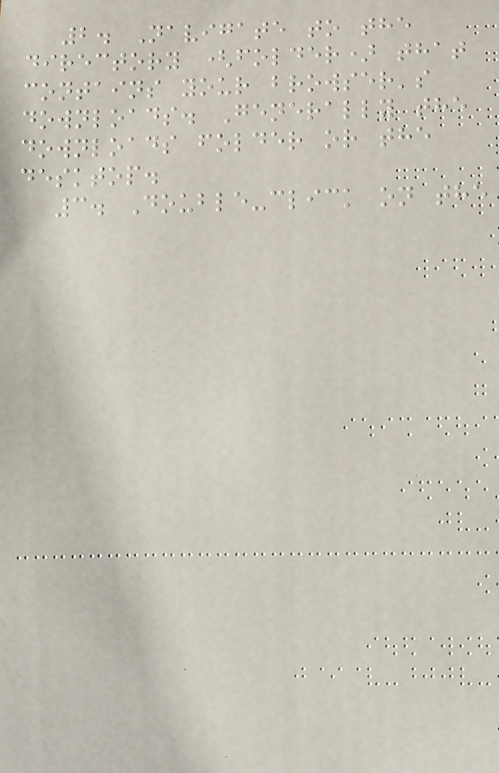2. Navigate to the
directory (folder) that
contains your browser's
downloads. Generally the
downloads folder or the
desktop.
3. Double-click on the
